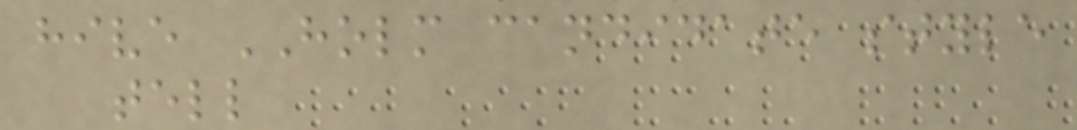hive HOLM candidate style
tell
